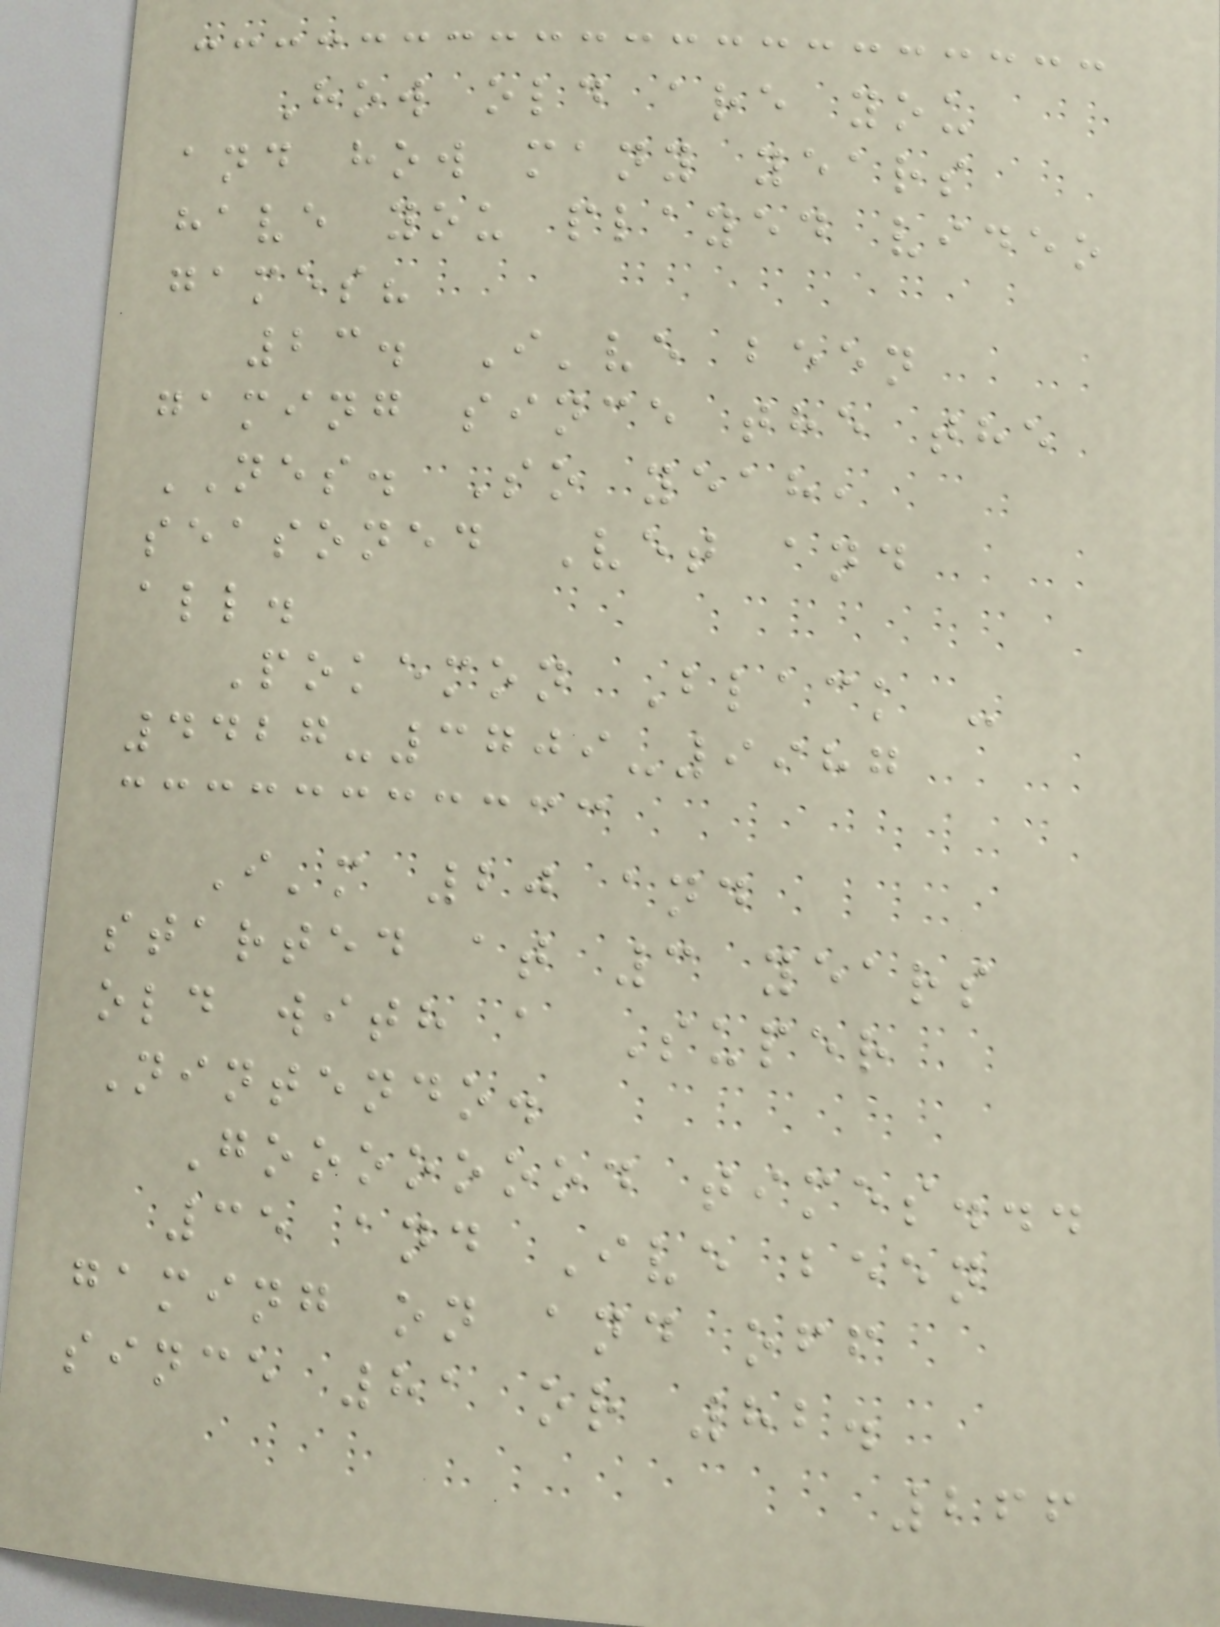How old are you
and how many years
have you played video
games?
23. I've been
gaming since the the
NES. So yeah,
seasoned Vet and
all.
Pokemon Black -
4427-3709-9987
I'm 20 and
started at 3 years
old with a Super
Nintendo.
Goooooood times...
35 and Ive been
gaming on and off
since 81 or 82.
266
